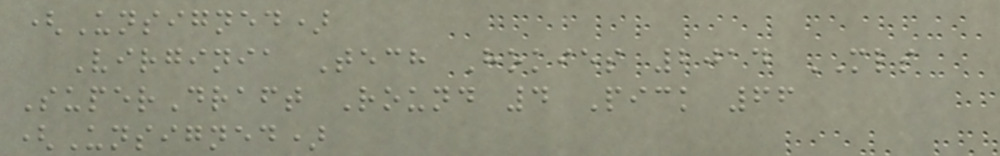(Unsigned)
Virginia Tech Hokies 2014 MLS
SuperDraft Round 4 Pick 66
(Unsigned)
